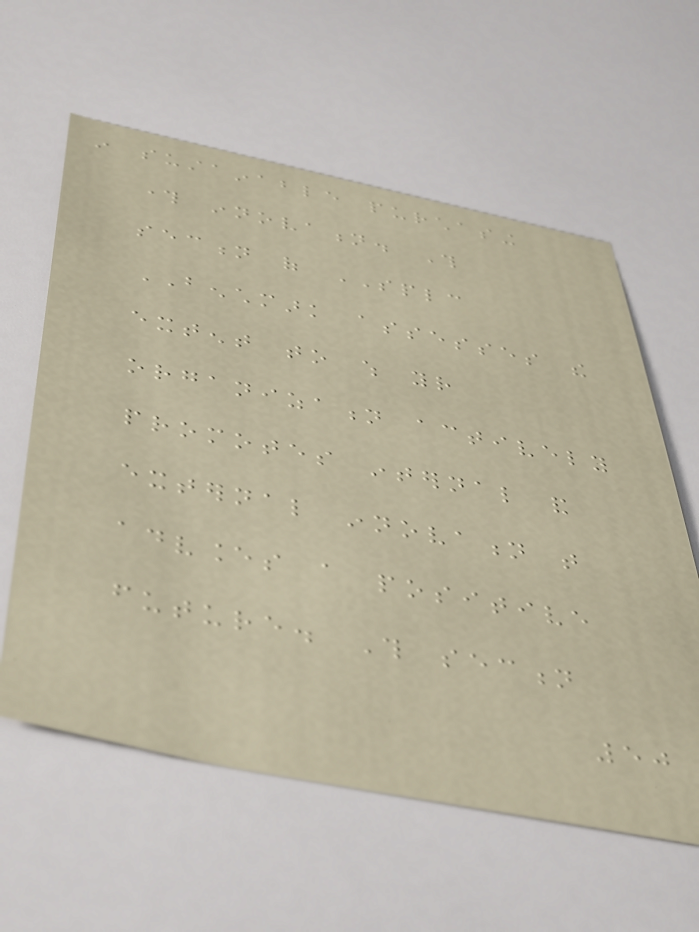in sustainable purchasing
through innovation. This
section of SPLC
BENCHMARK assesses the
extent to which your
organization actively
promotes internal and
external innovation that
advances a positive
future. This section
50
